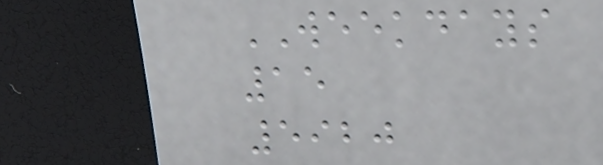WEEKDAYS
15
5920
